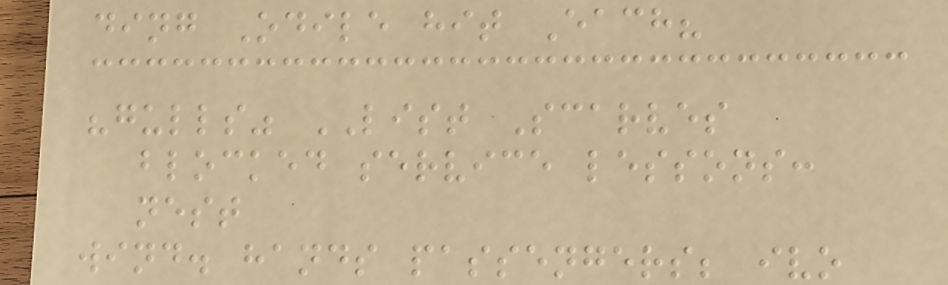ding Odile hit Each?
"gulls" LIST Scarves
blocked service lessons:
nest
wind. hands passengers; ivo
